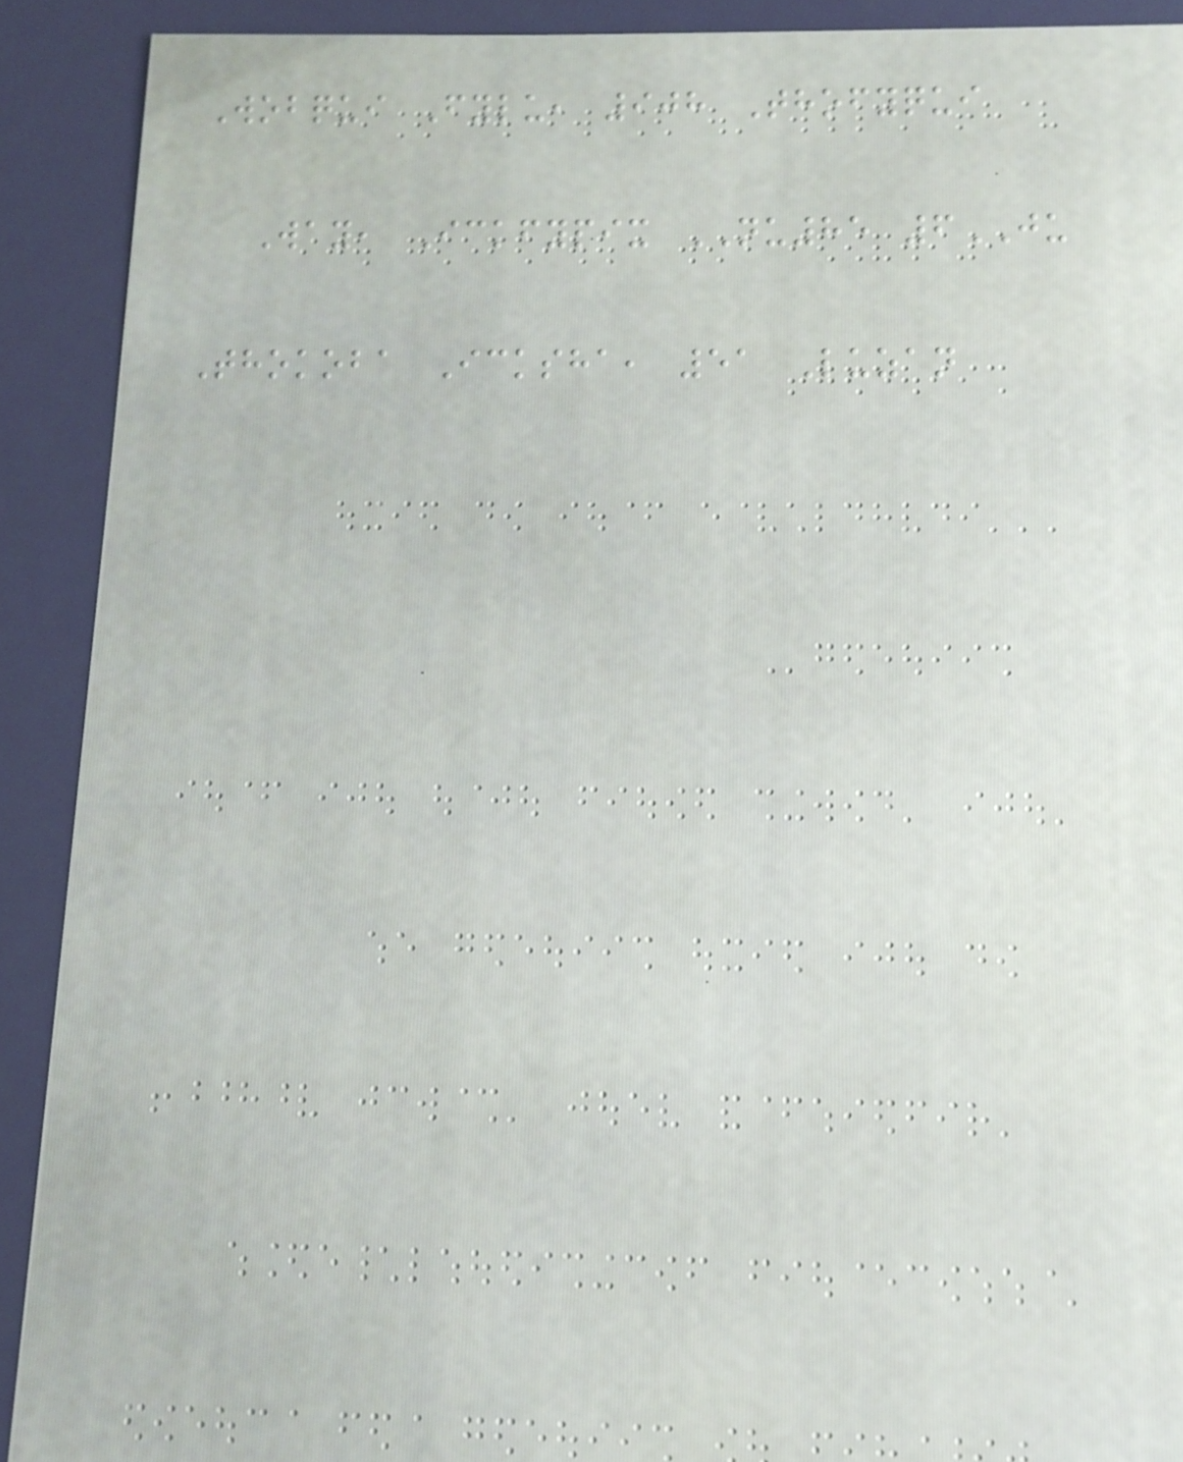Wobqui Fylu, 908 Thofyqui
Way, Ickfypix NU85 6JU
Thokoba Icksha, 51 Luzan
